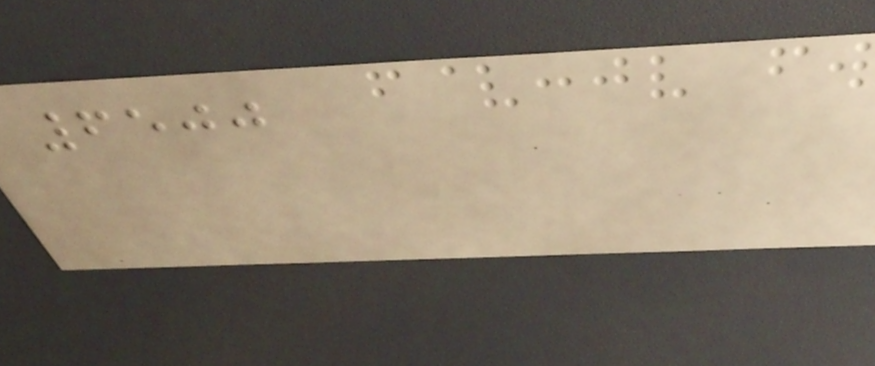6500
